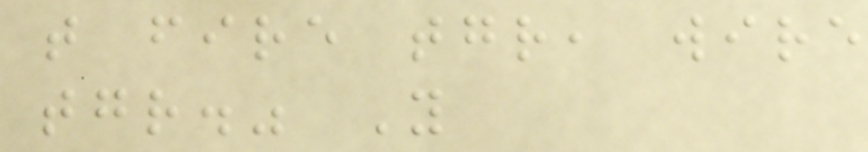that fire together, wire
together." You
